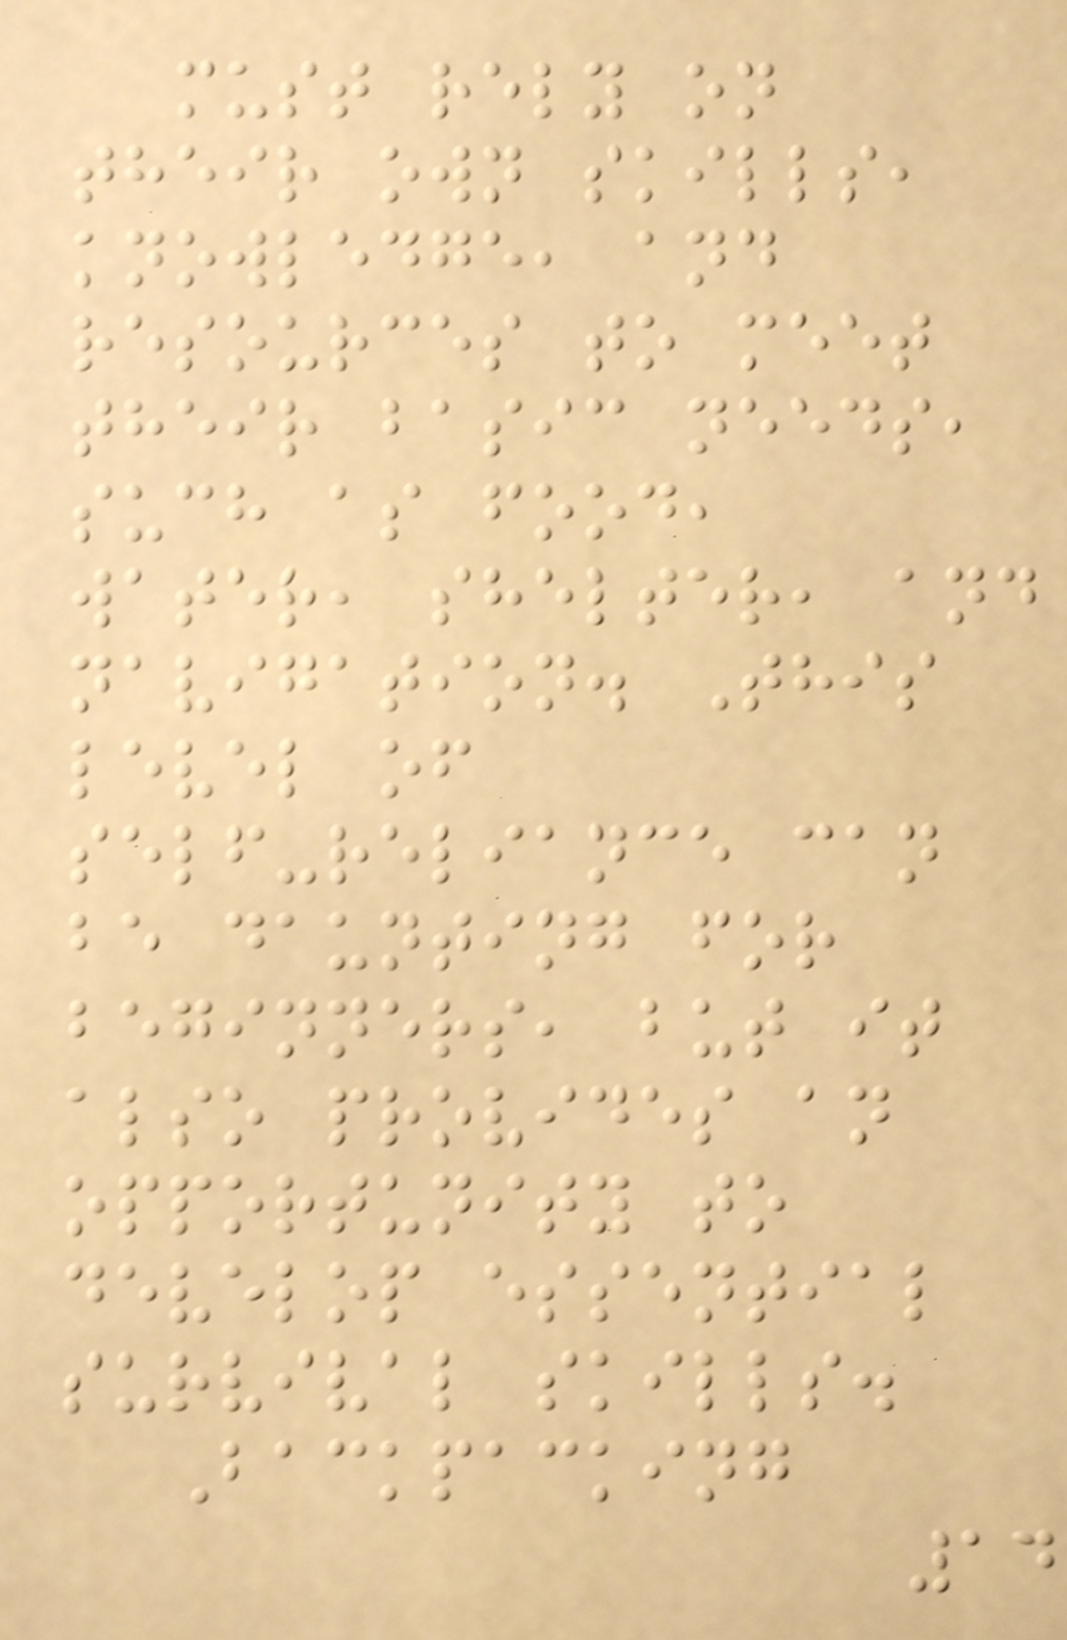must rely on
their own skills,
knowledge, and
resources to meet
their basic needs,
such as food,
water, shelter, and
navigation. This
level of
self-reliance can
be daunting for
beginners, but it
also provides an
opportunity to
develop essential
survival skills.
Backpacking
14
